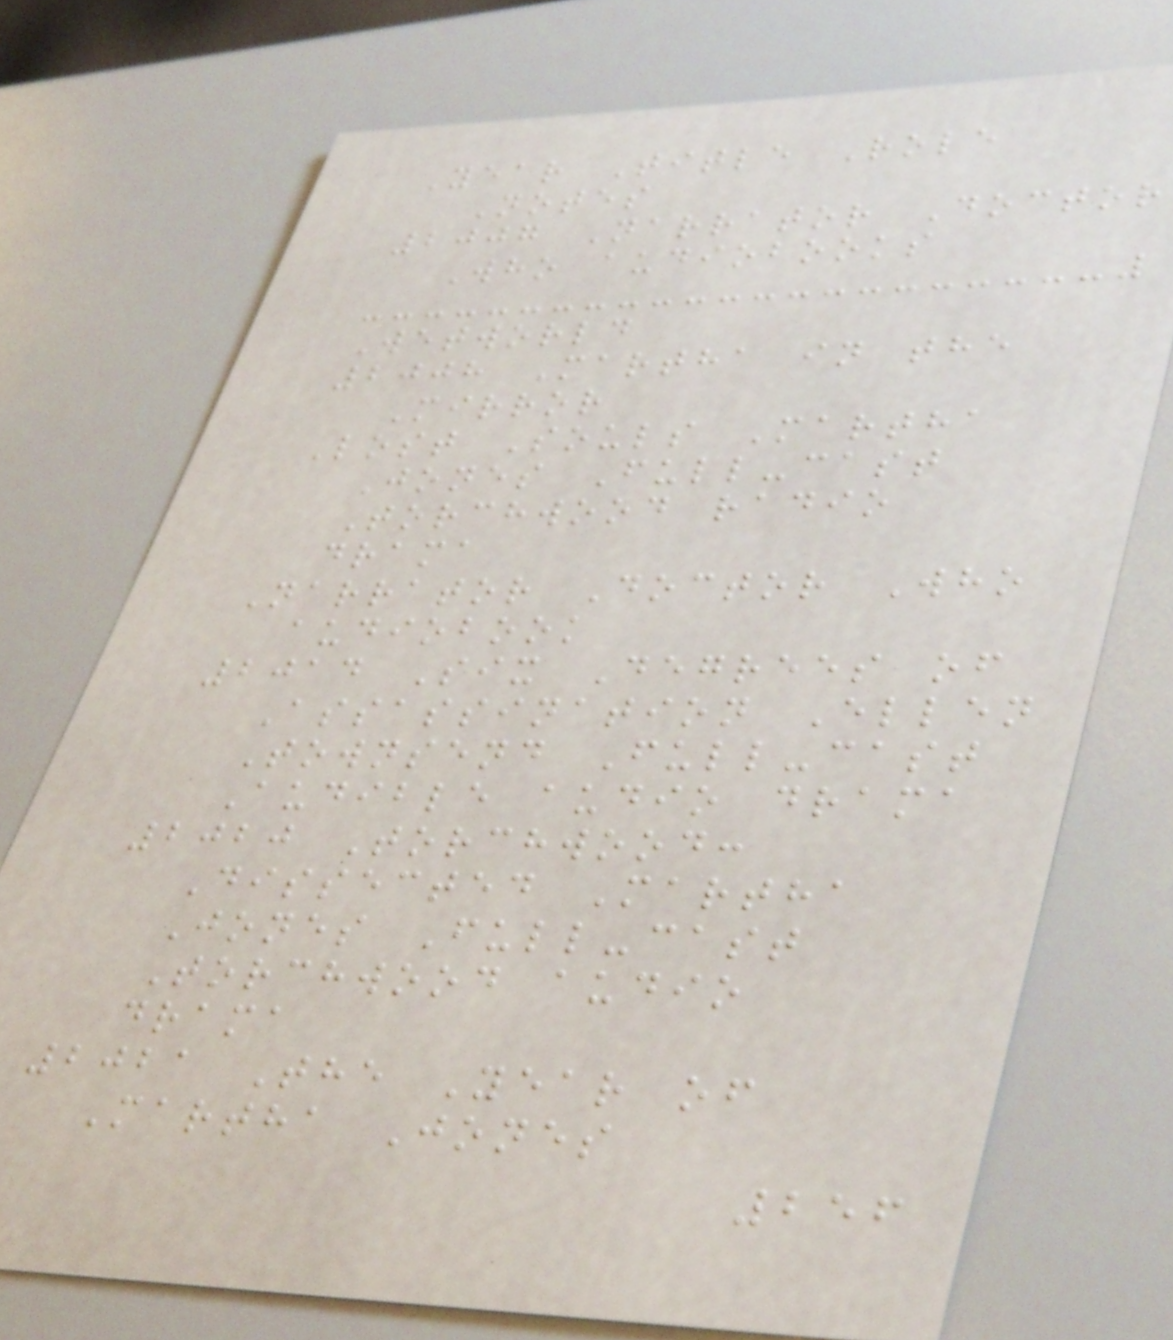Year Title Role
Notes
2007 Narrator Doctor
Who audiobooks
Wetworld
2008 Martha in the
Mirror
Lost Souls Martha
Jones Full-cast
Torchwood radio
drama
Narrator Doctor Who
audiobook
2014 Six Degrees of
Assassination Ellen
Townsend Full-cast
Audible audio drama
2020 Torchwood:
Dissected Martha
Jones Full-cast
Torchwood audio
drama
2021 The Year of
Martha Jones
256
